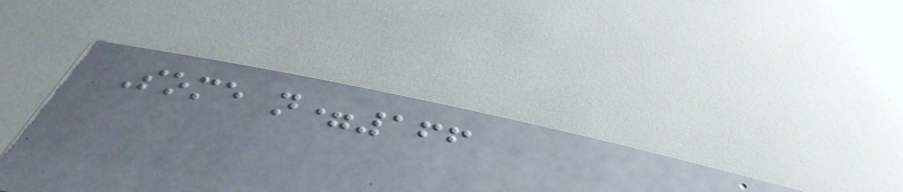Some n=166
